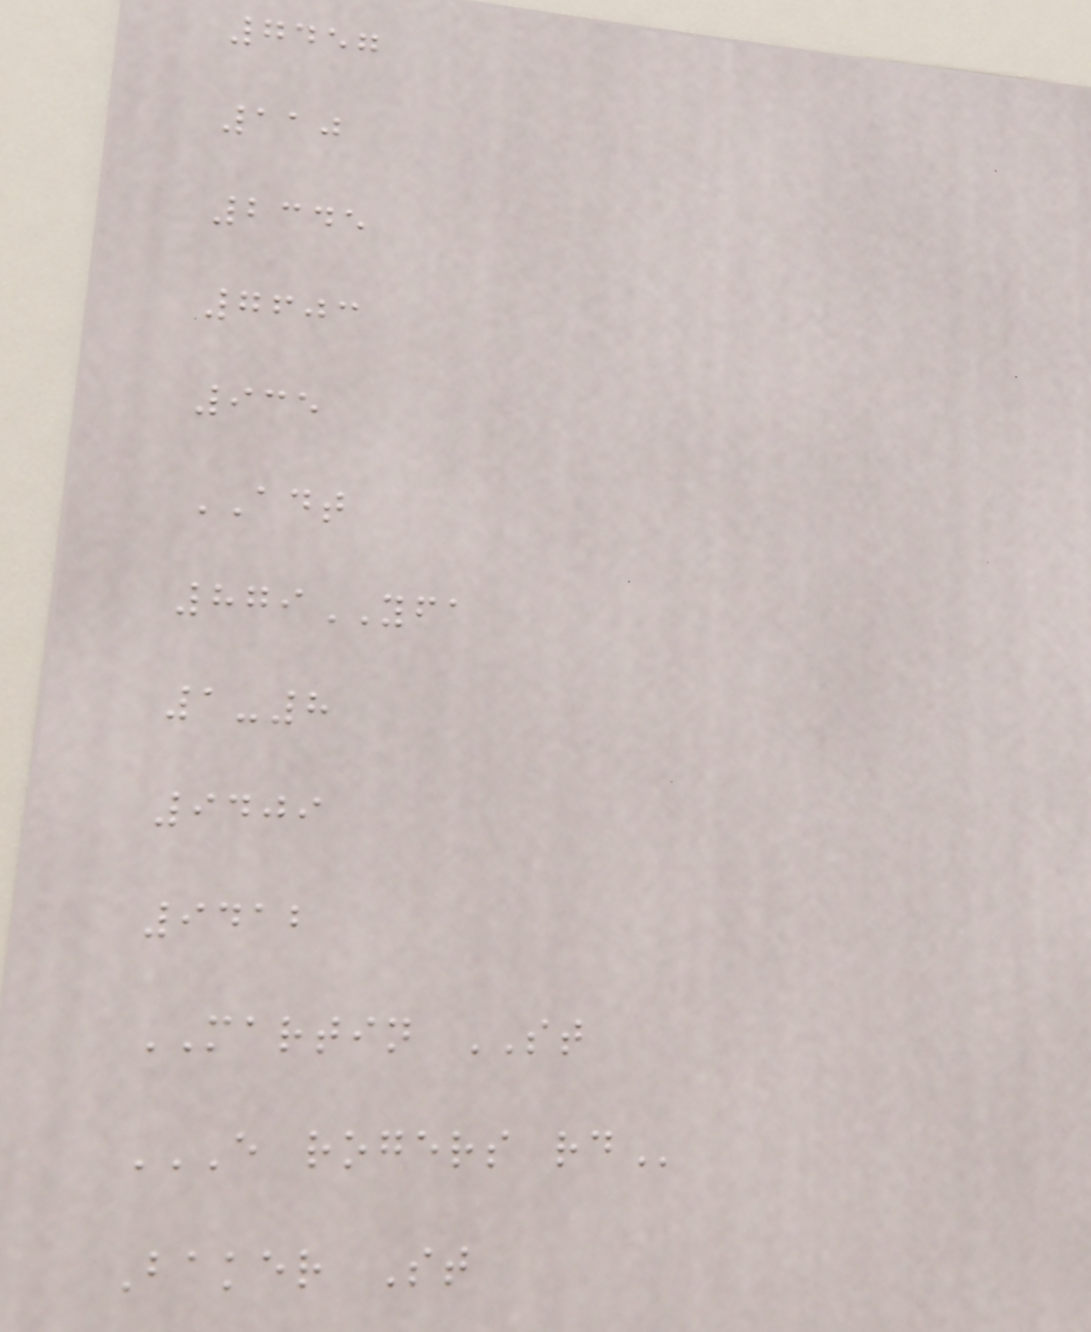7457
110
2345
7603
935
ADT
879YFA
1-8
9409
9412
MARTIN ST
E ROGERS RD
Baker St
